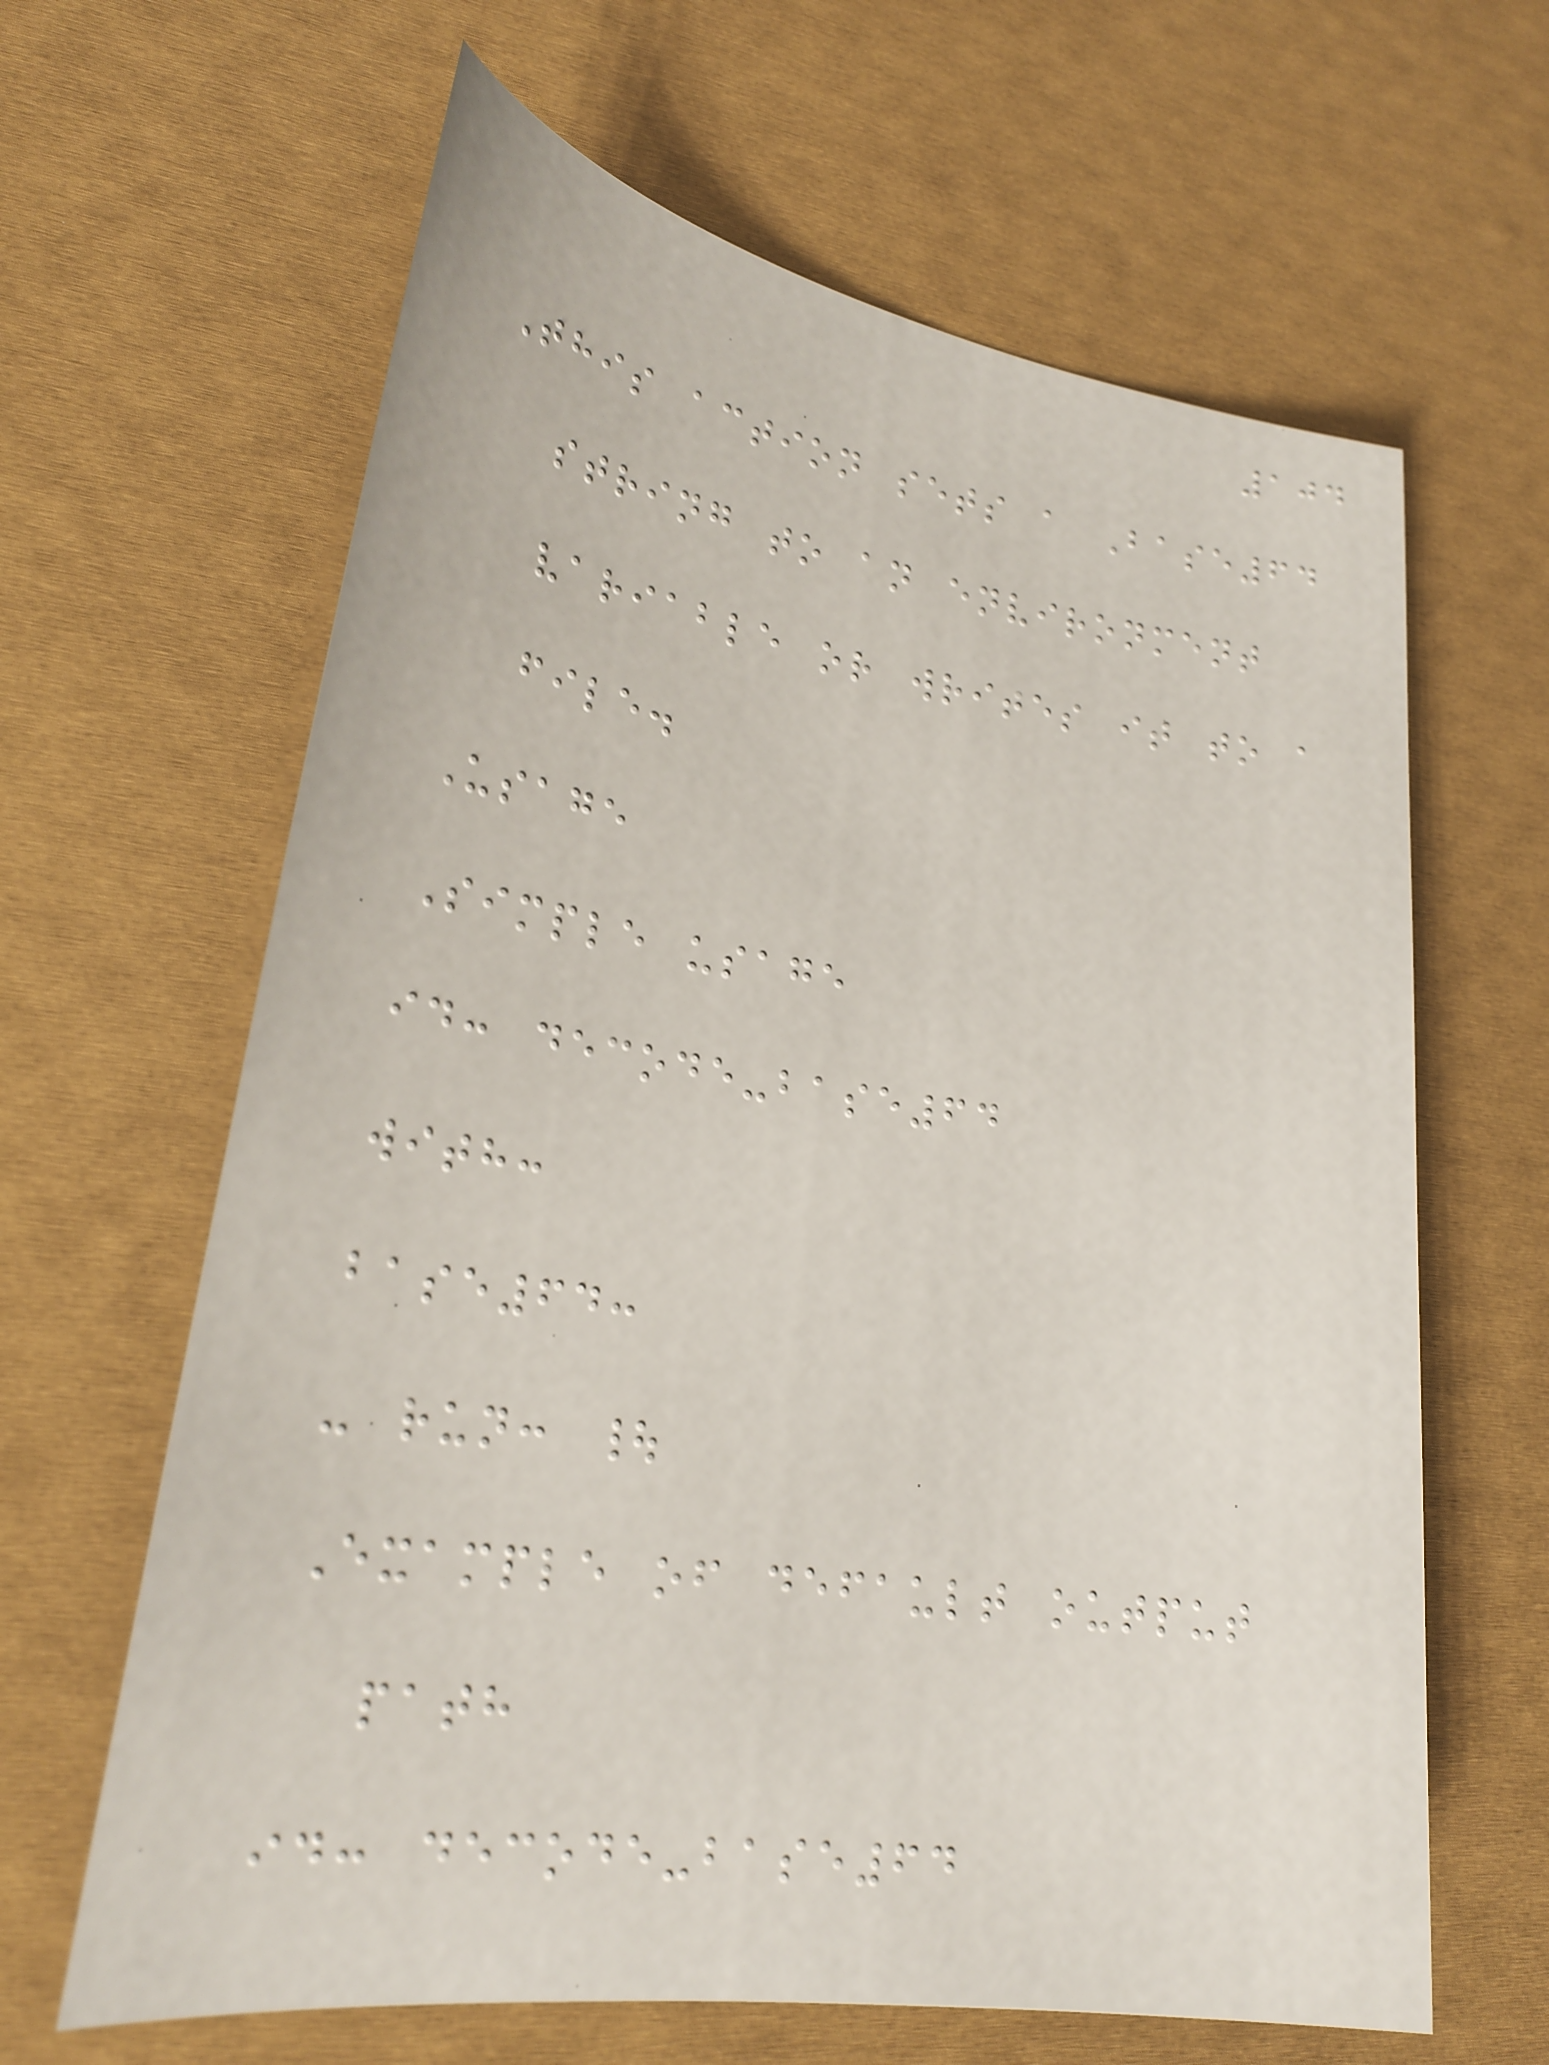104
This action sets a Base64
string to an environment
variable or writes it to a
file.
Usage
Simple usage
id: decode-base64
with:
base64:
- run: |
Example of default output
path
id: decode-base64
